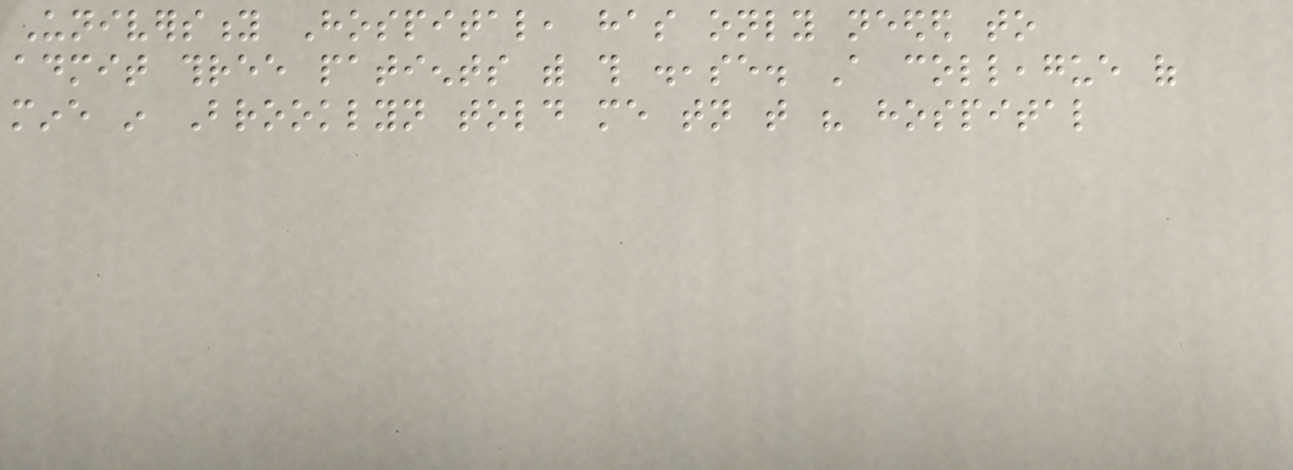University Hospital, has only needed to
admit three patients with this disease. A colleague of
mine in Brooklyn told me tonight that his hospital
